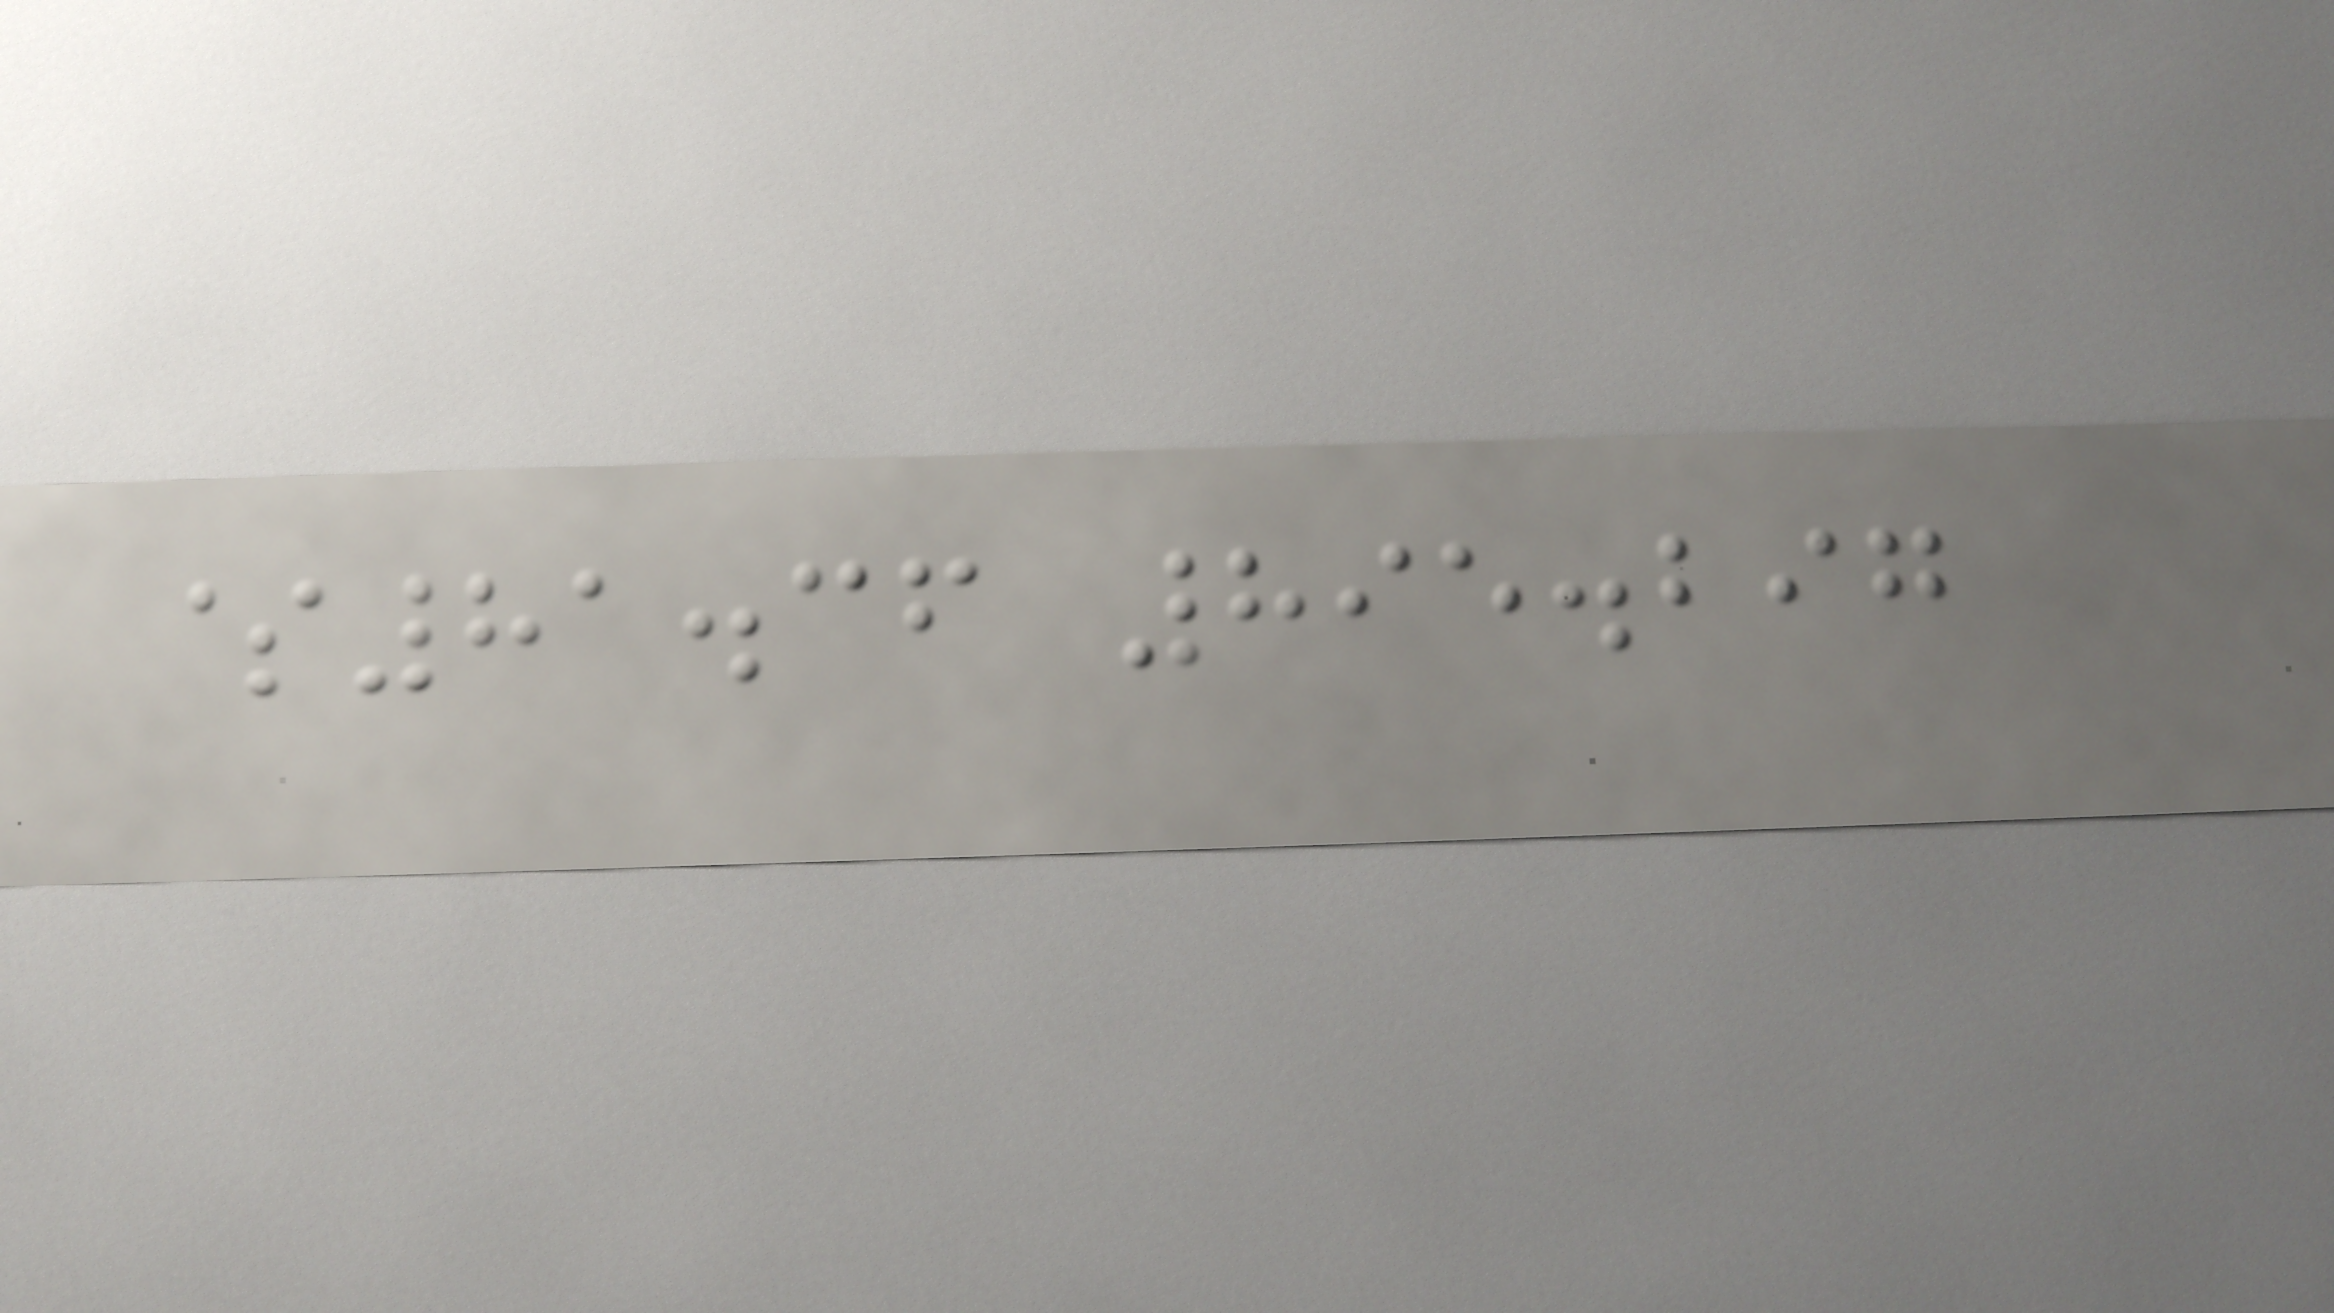$81.36 895.297
